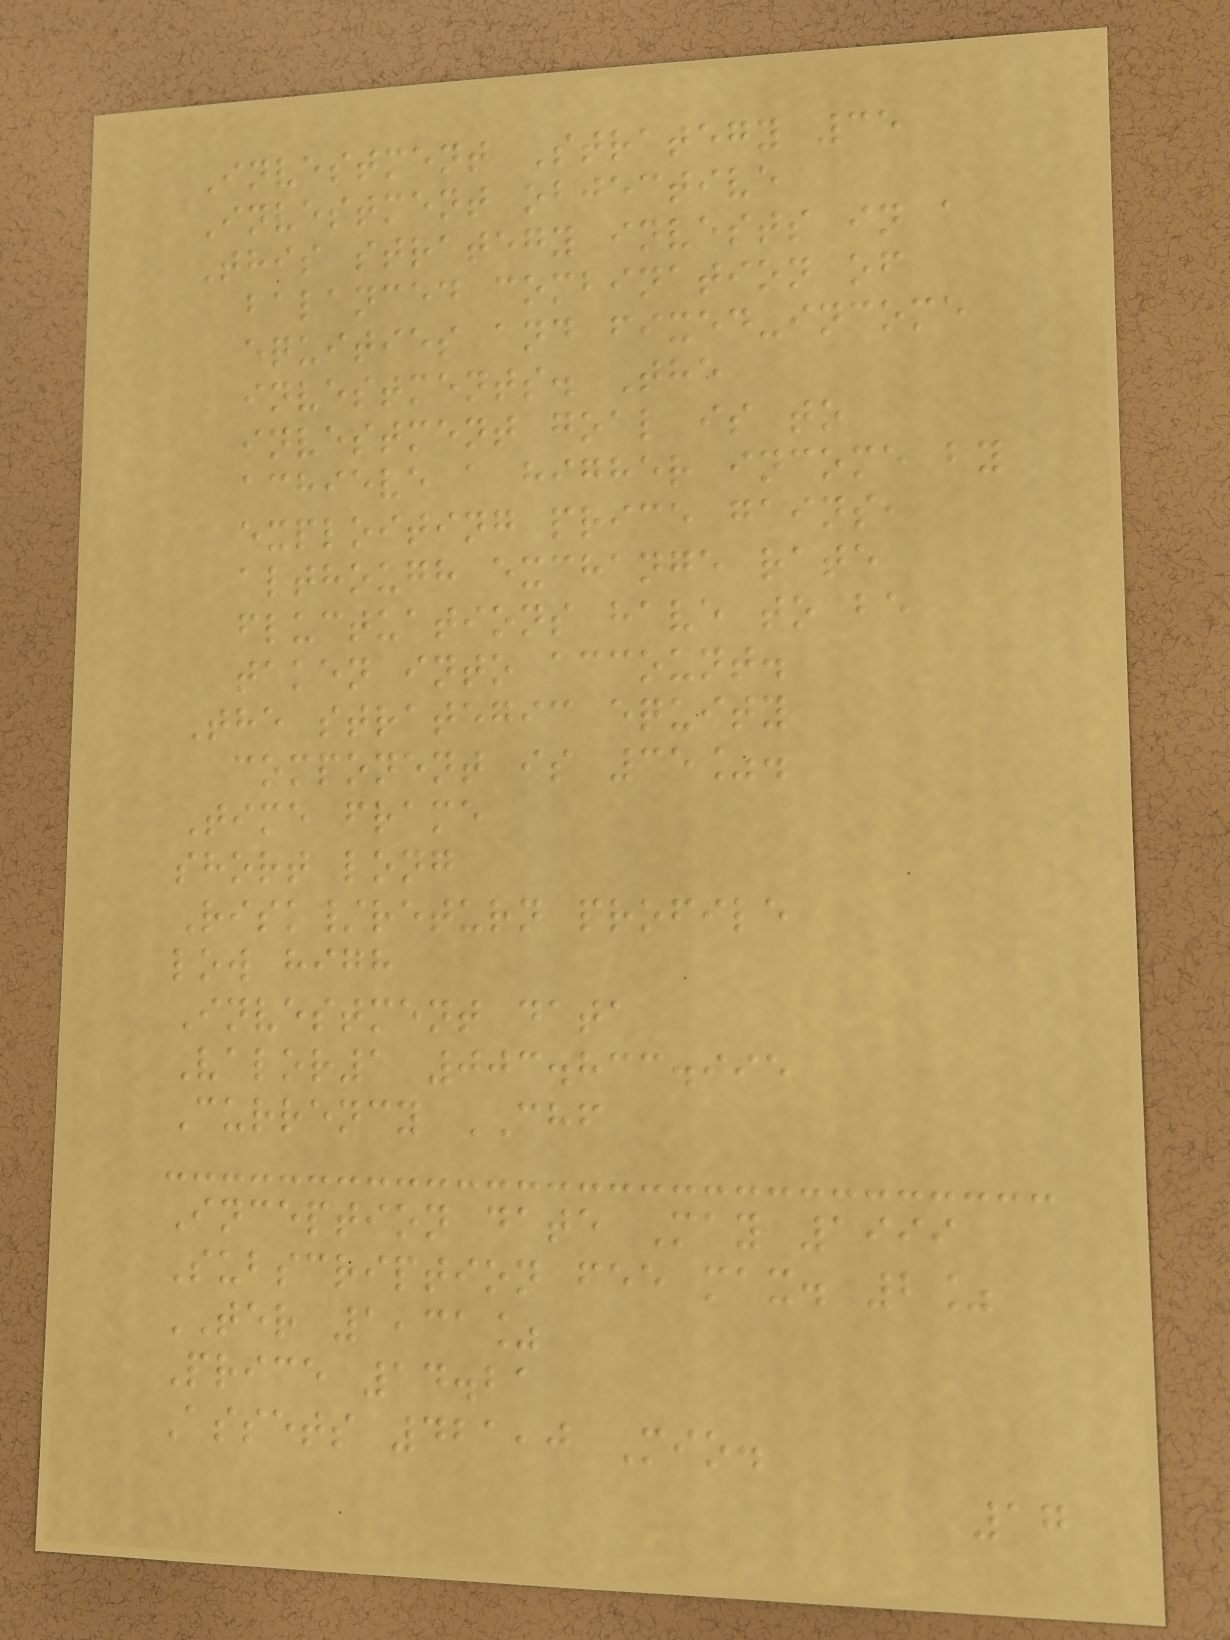Investment Strategy 35
Investment objective
This strategy invests in a
balanced combination of
equities and fixed-income
investments. The
investment goal is to
achieve a higher income by
exploiting price gains,
although exchange rate
fluctuations have to be
taken into account.
The strategic equity
component is 35%.
Time frame
short long
Risk/return profile
low high
Investment data
Valor1 003.833.995
Currency CHF
Inception date May 1999
Subscription fee max. 2%
TER 1,31%
Price 14.21
Assets 421,0 Mio.
17
